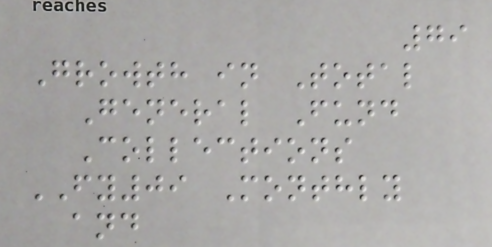79
Growth in Total
General Fund
Collections
FY09 Monthly
and
